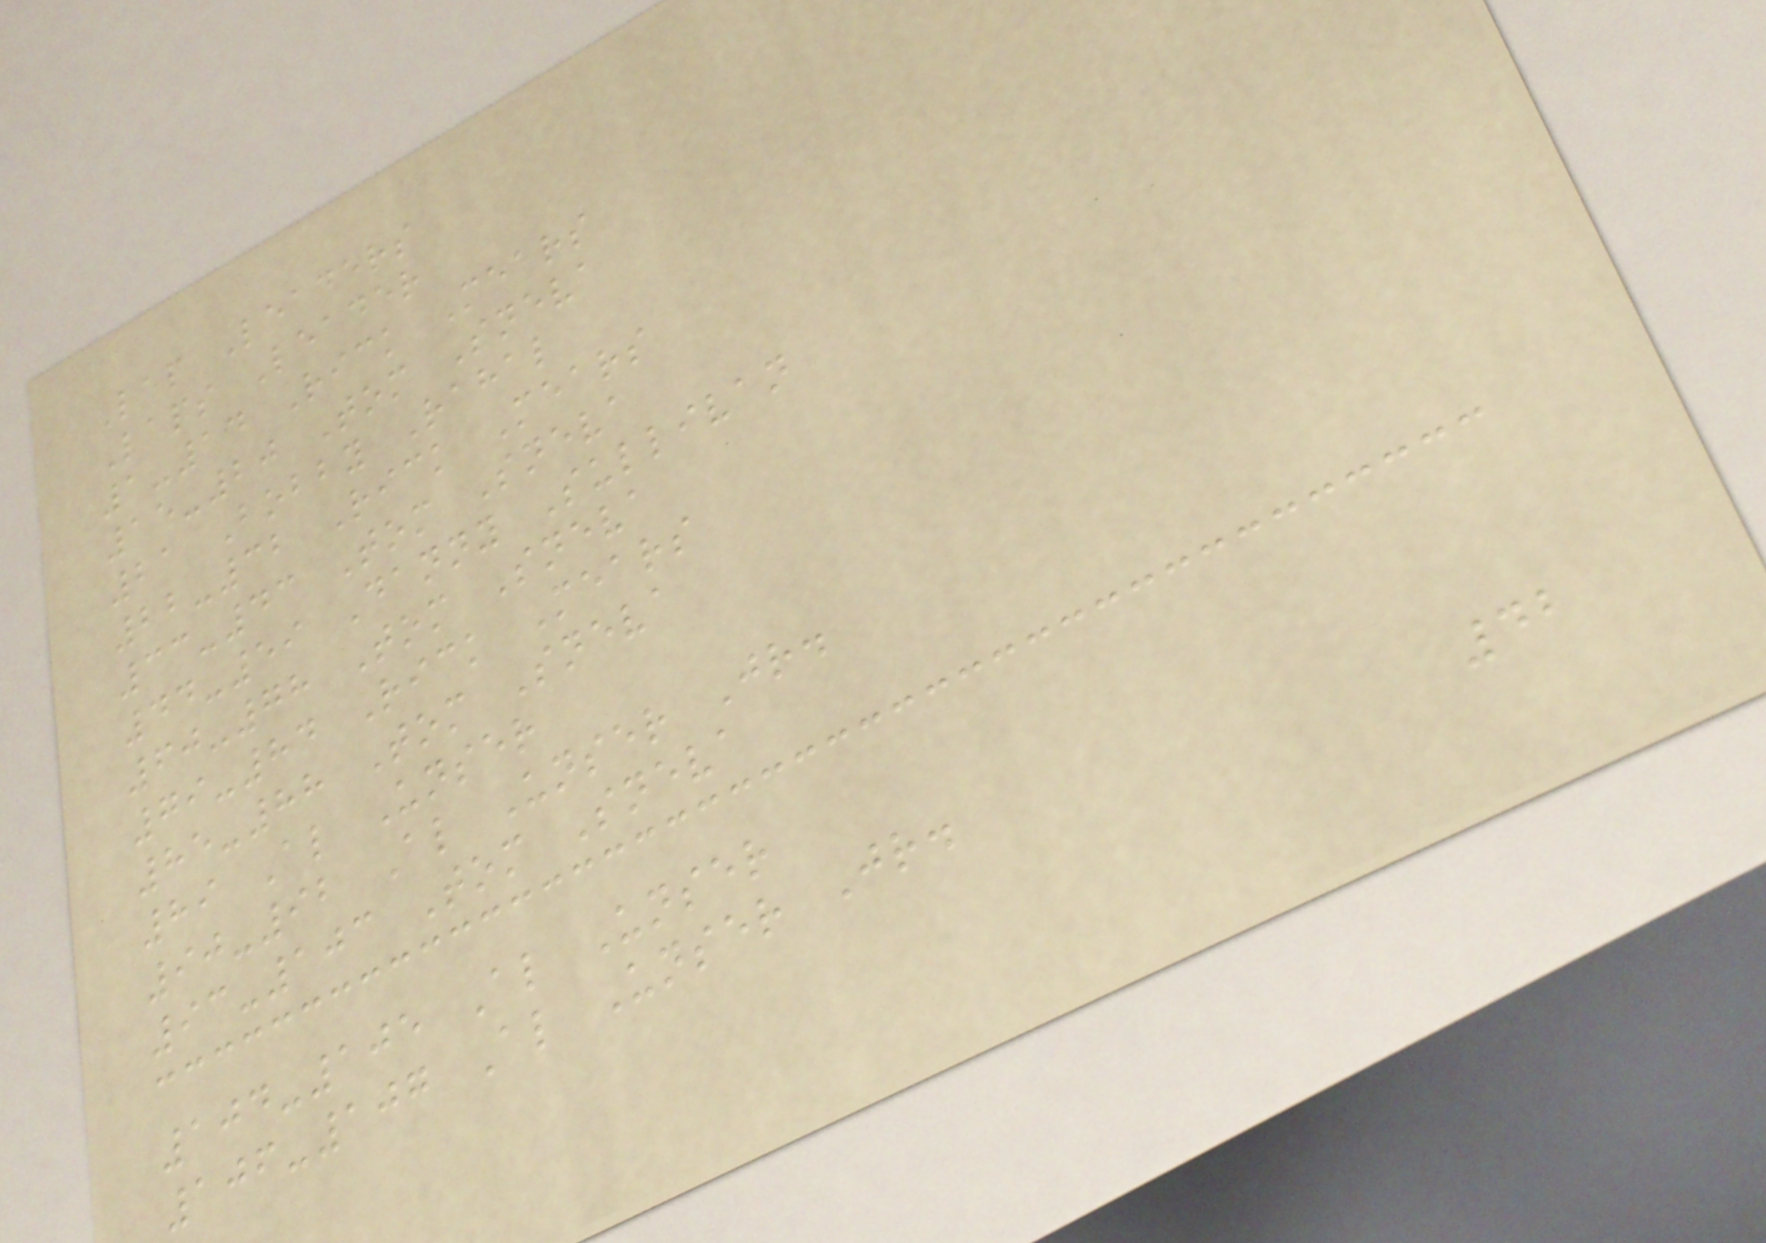Lap Leaders
Laps Leader
1-14 Rick Mears
15-20 Tom Sneva
21 Bobby Rahal
22-32 Rick Mears
33-43 Tom Sneva
44-59 Danny Sullivan
60-78 Tom Sneva
79-84 Rick Mears
85-88 Tom Sneva
89 Al Unser
90-92 Al Unser Jr.
93-103 Tom Sneva
104-105 Al Unser
106-107 Al Unser Jr.
42
